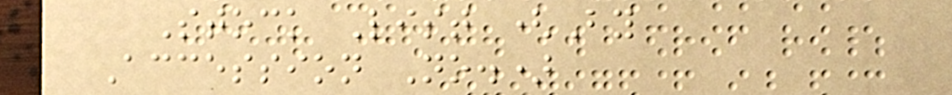Stock List (By
Accession No.)
